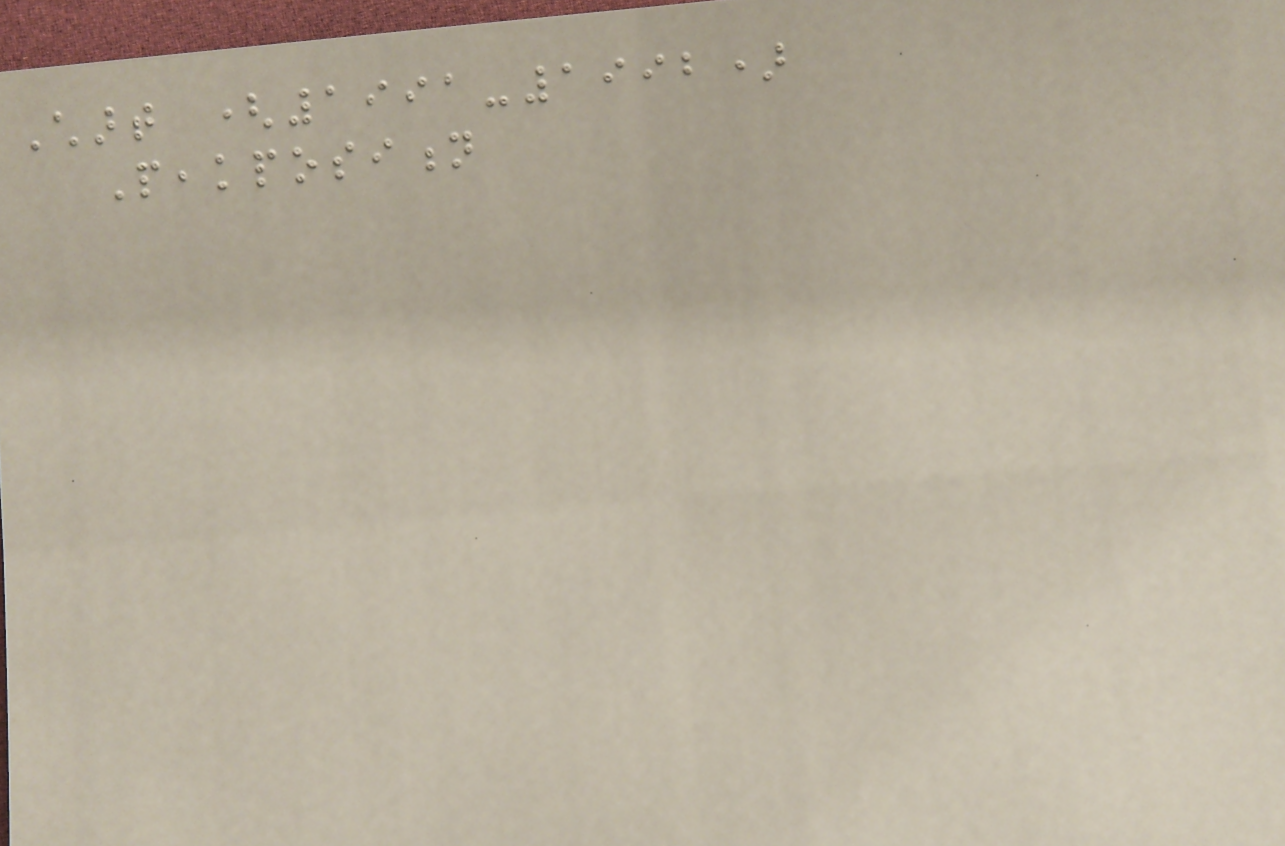Chart (1991-1992)
Peakposition
